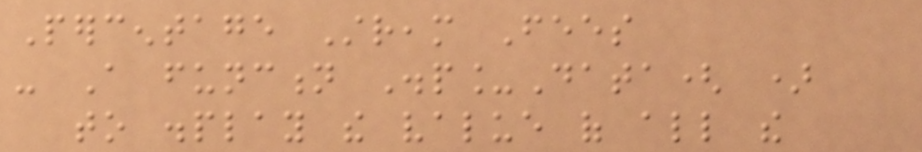Percentage Stream Fees
- A function Disp_Data( )
to display the value of all the
